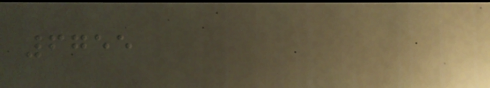6755
